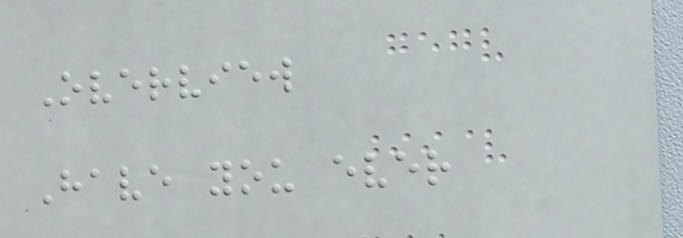Overview
Have you ever
